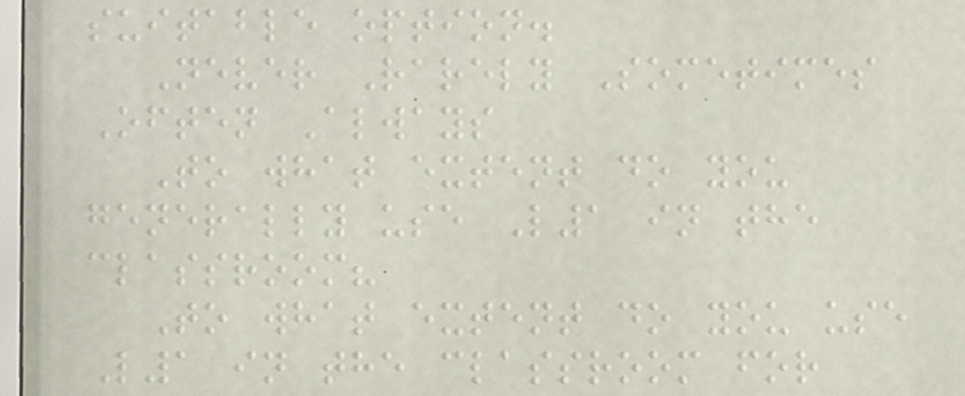suitable option.
Never Rarely Sometimes
Often Always
To what extent do you
generally use L1 in the
classroom?
To what extent do you use
L1 in the classroom for
